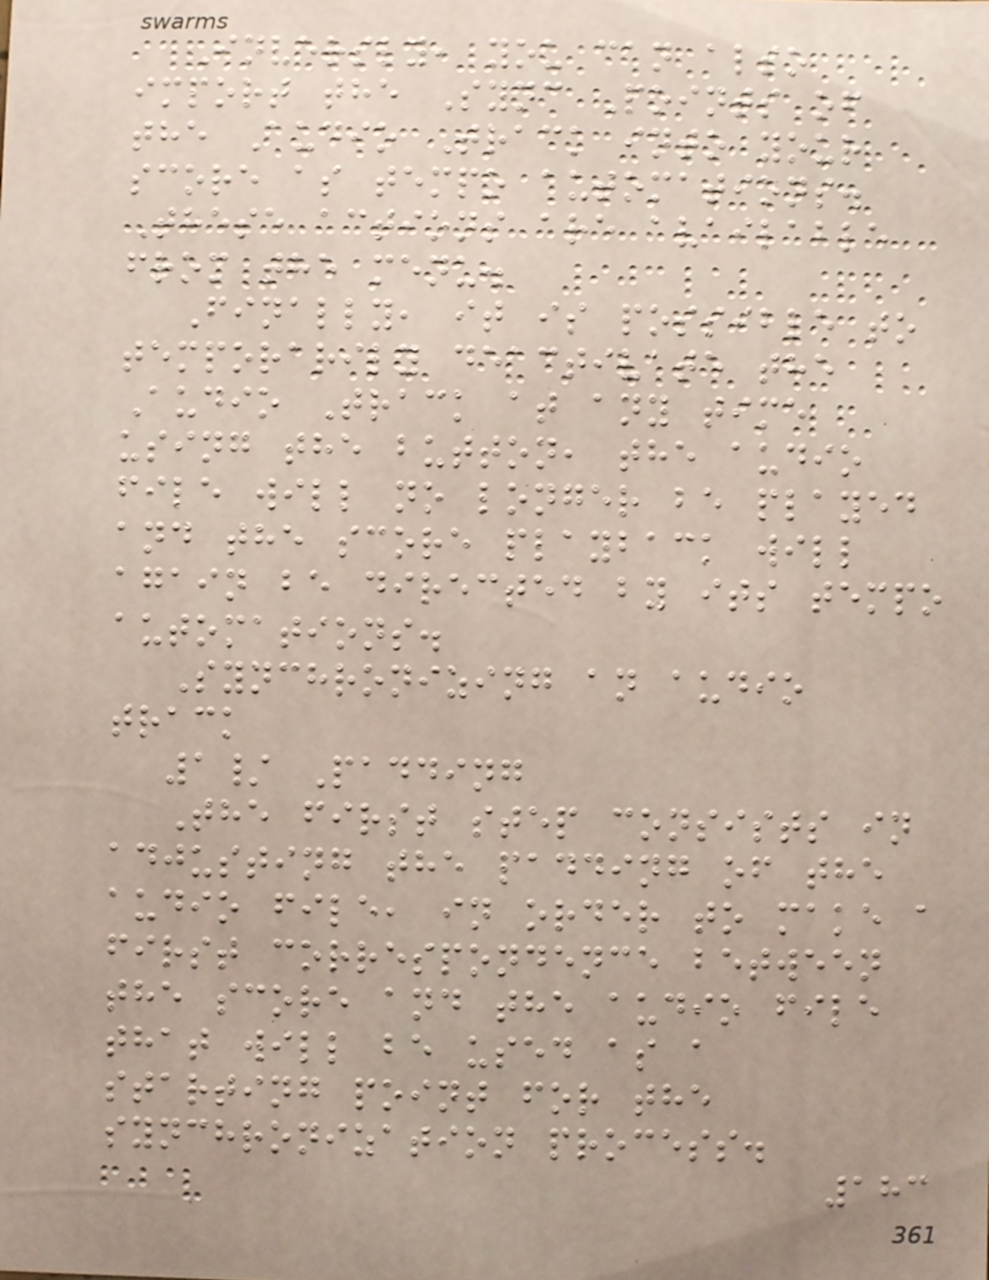Inversly, you can also
import the Sync Points of
the Audio Track into your
score as tempo automations.
These actions are available
from the menu.
Finally, it is possible to
temporarily deactivate the
Audio Track at any time
using the button, the audio
file will no longer be played
and the score playback will
again be directed by its tempo
automations.
Synchronizing an audio
track
1/ Padding
The first step consists in
adjusting the padding of the
audio file, in order to make a
first correspondence between
the score and the audio file
that will be used as a
starting point for the
synchronization process.
183
